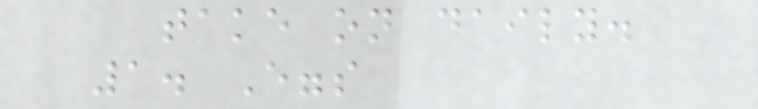take on daily.
1. Eggs
